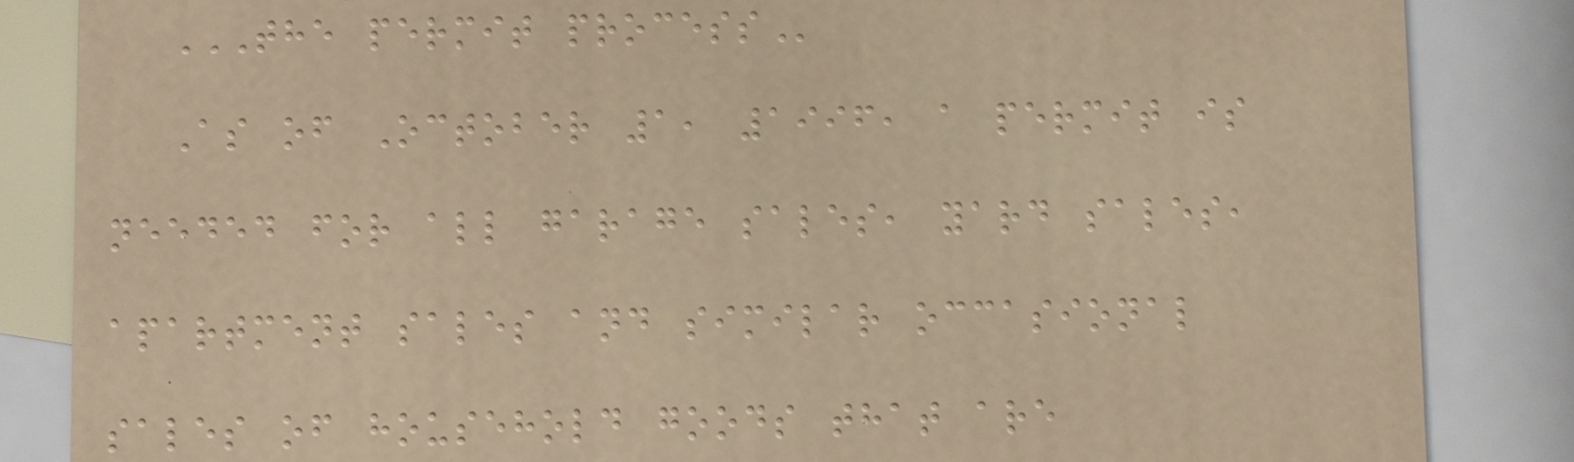THE PERMIT PROCESS
As of October 1, 1996, a permit is
needed for all garage sales, yard sales,
apartment sales and similar occasional
sales of household goods that are
